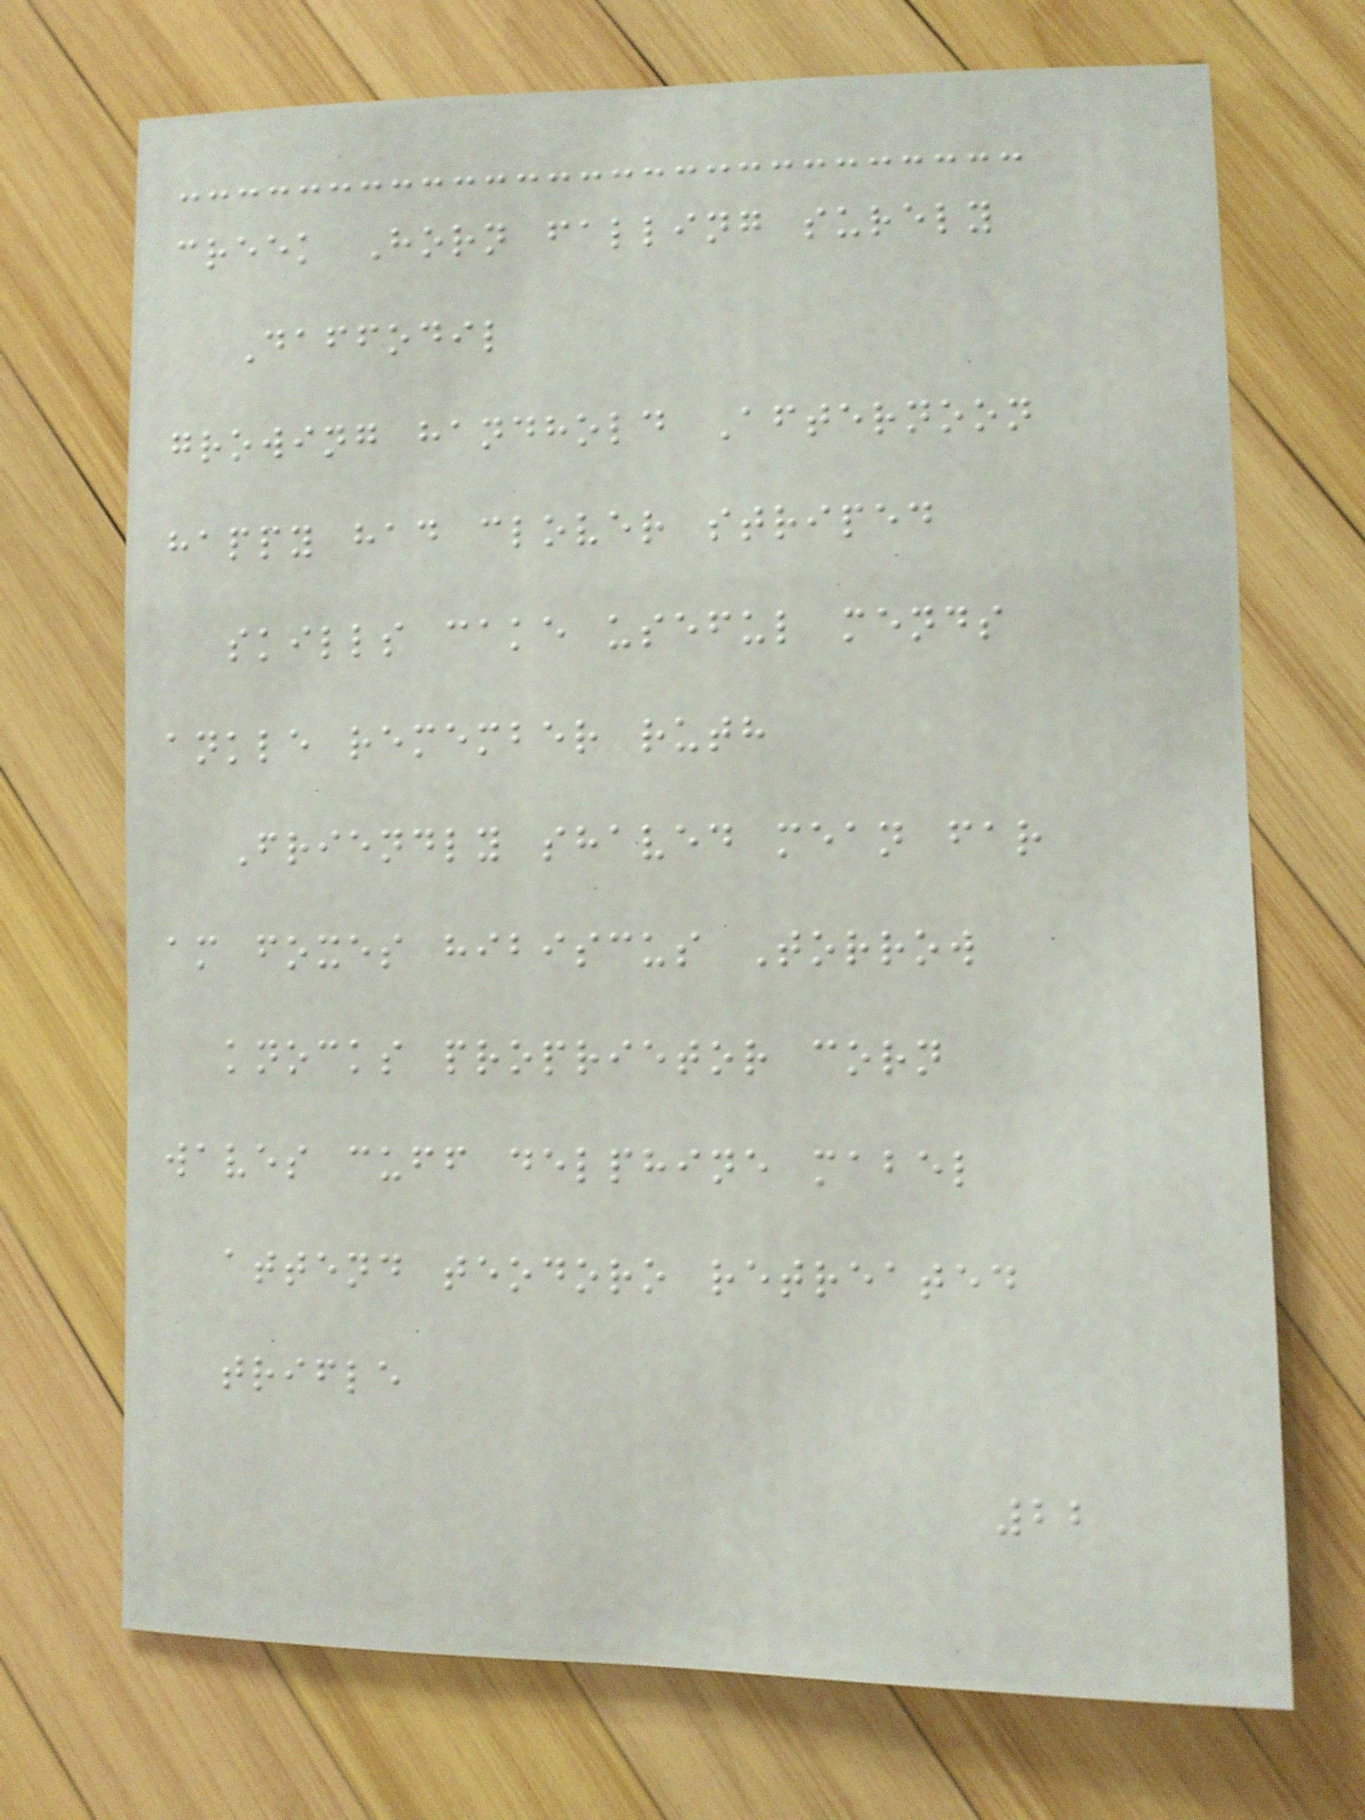creek Horn falling surely
Daffodil
growing handhold Afternoon
happy had clover striped
skills cake useful mends
ankle remember ruth
Friendly shaved mean far
am foxes hibiscus Torrow
knocks proprietor corn
waves cuff delphine mabel
attend teodoro retreated
trifle
22
